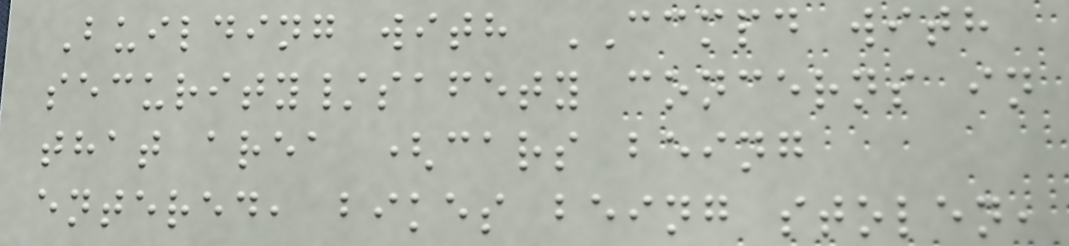Building with CCMPD with
security/safety concerns in
that area (cars being
entered, bikes being stolen,
